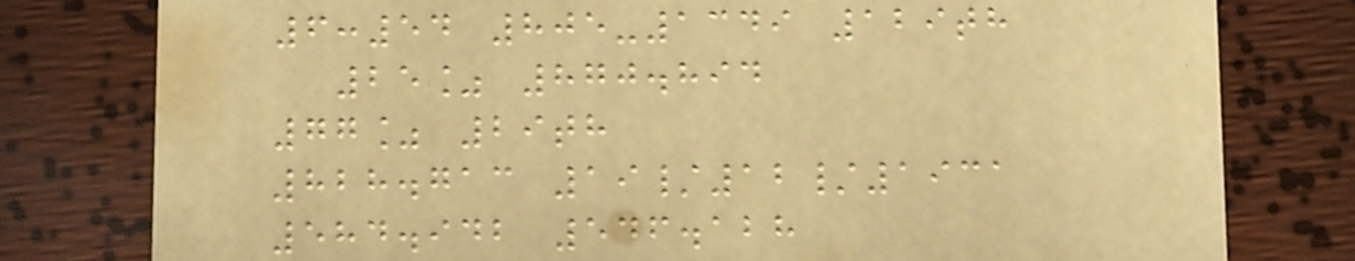6:54 805-1349 129th
25% 870.894
77% 29th
828.713 19/12/1931
584.942 546.128
